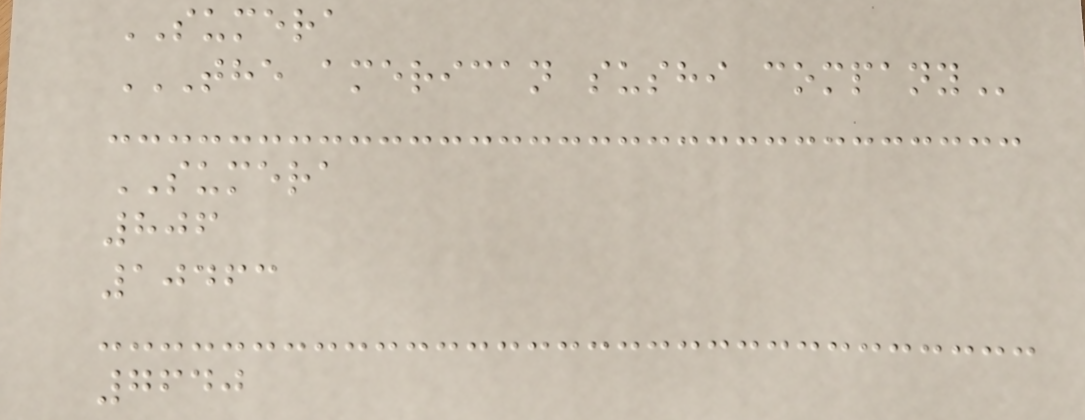SUMERA
THE AMERICAN SUSHI COMPANY
SUMERA
806
10463
7640
